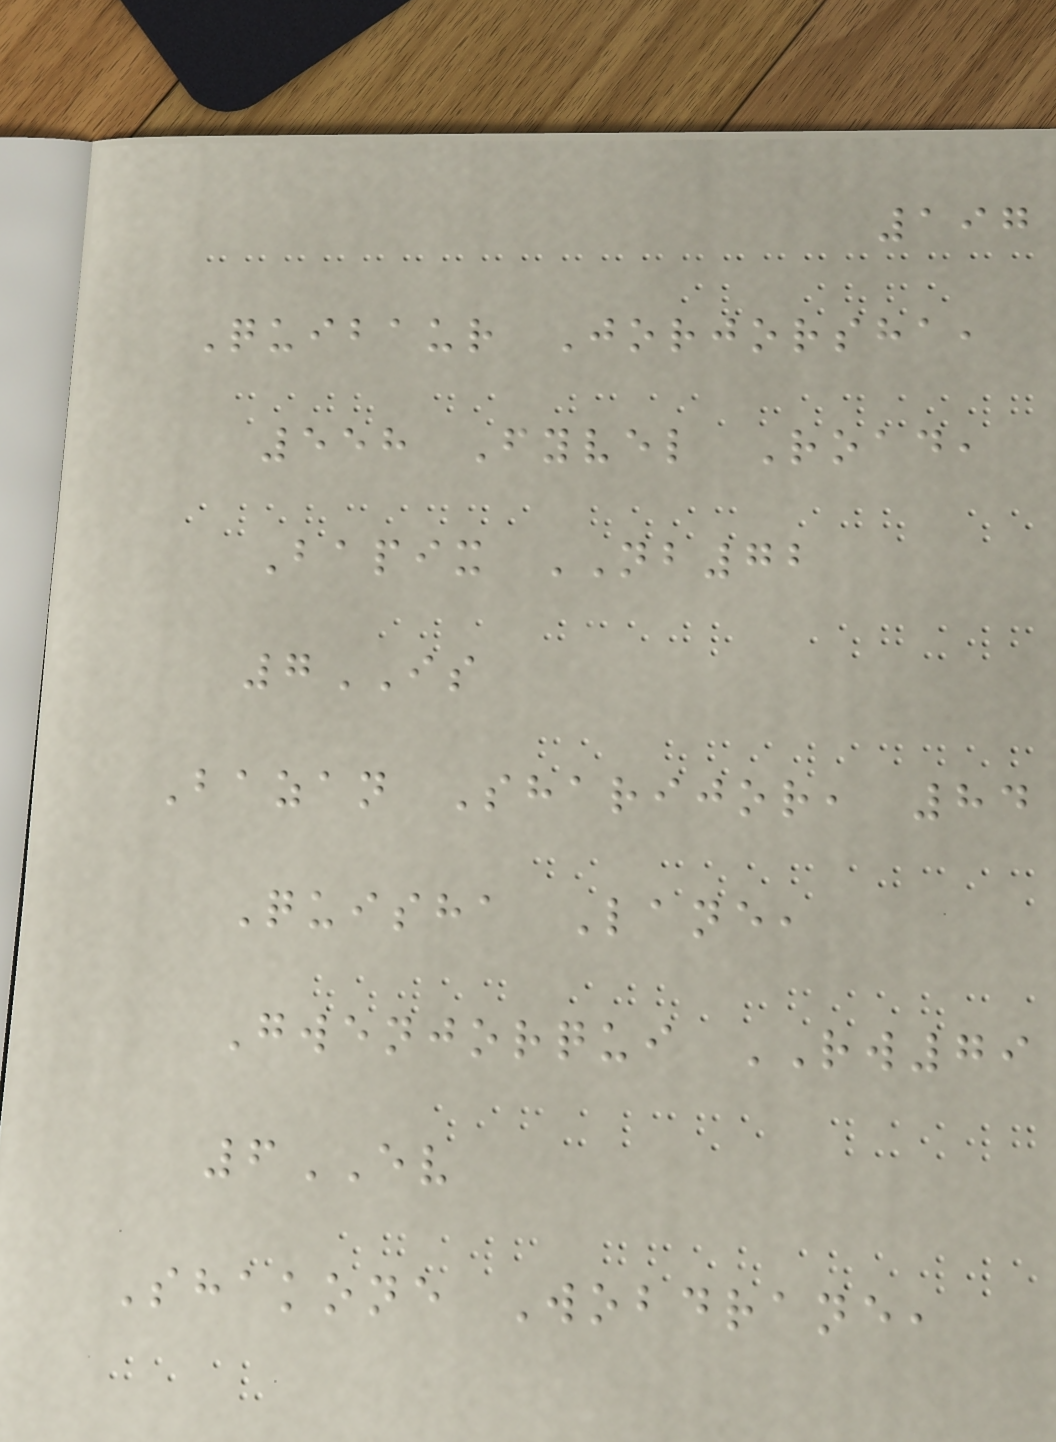197
Quibaur Jorjorsha,
558 Fyvel Road,
Bapix NB72
7IS
Bazan Sharijor, 84
Quisha Lane,
Gwenjorqui RW79
6EV
Shakone Wobdrane,
